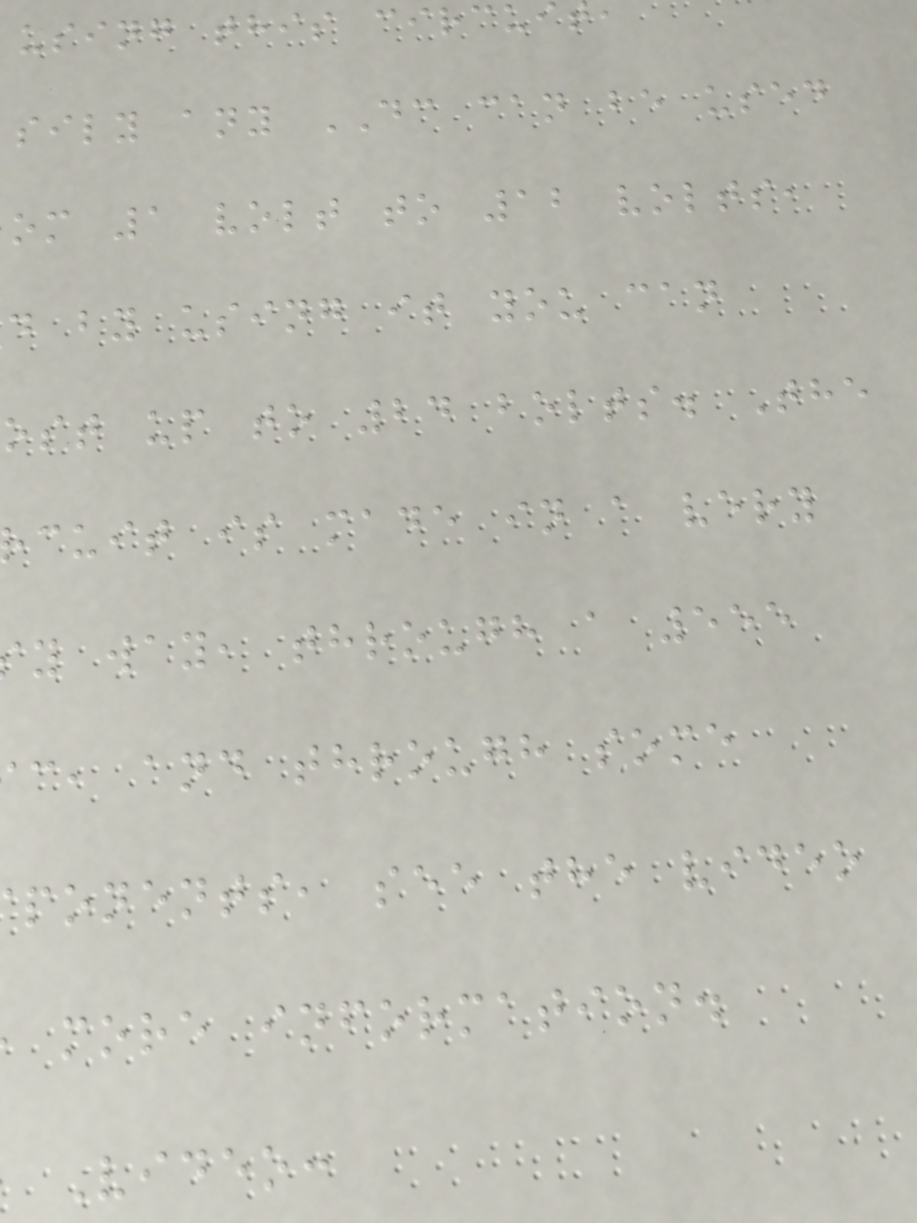using this circui
sily any DC can be used
om 1 volt to 12 volts,
d by using it you can
ost up to 24 bolts. The
cuit is made in a very
y way, through a 555
c, and through some
ponents, see the video
more information.
Video:
